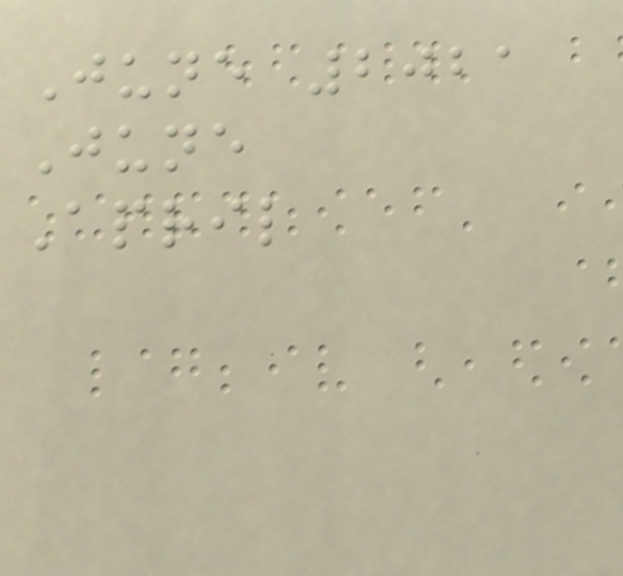June 2021
June
April
